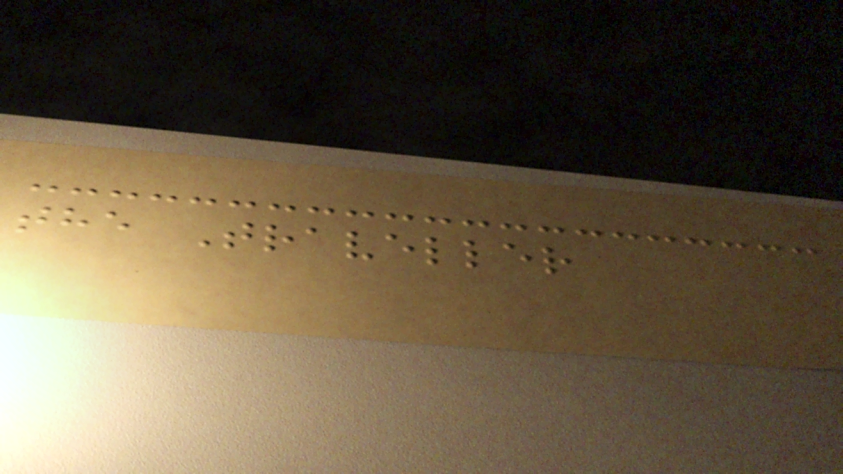the Traveller
